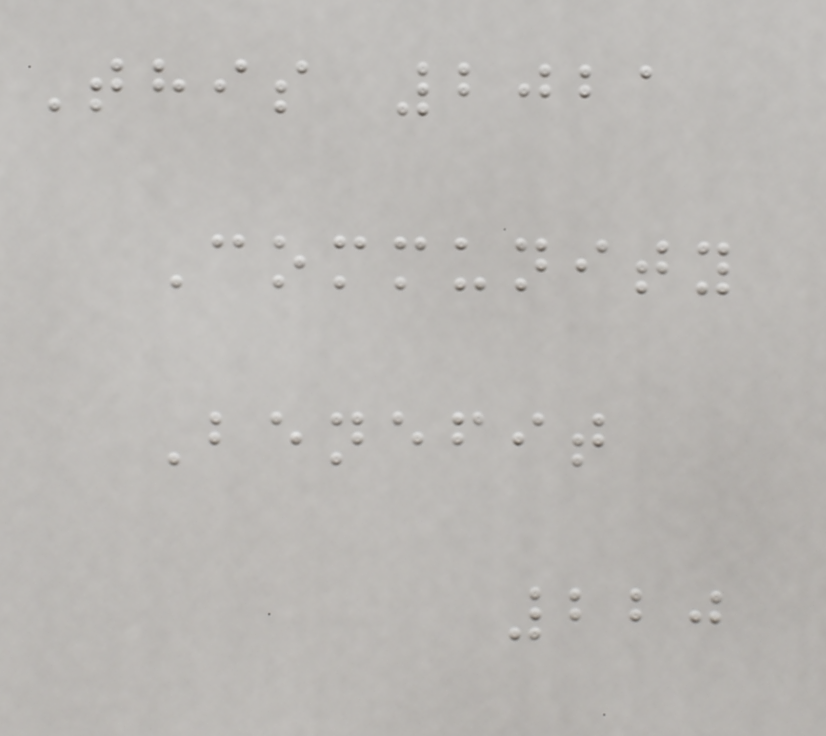This 2021
Community
Benefit
220
